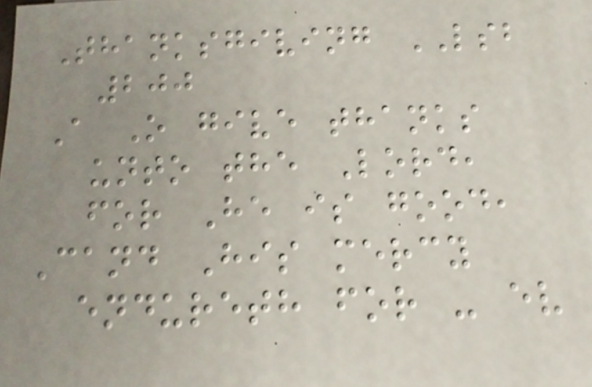Thanksgiving LSB
200
A O give thanks
unto the Lord,
for He is good,
Cand His mercy
endureth for - ev
